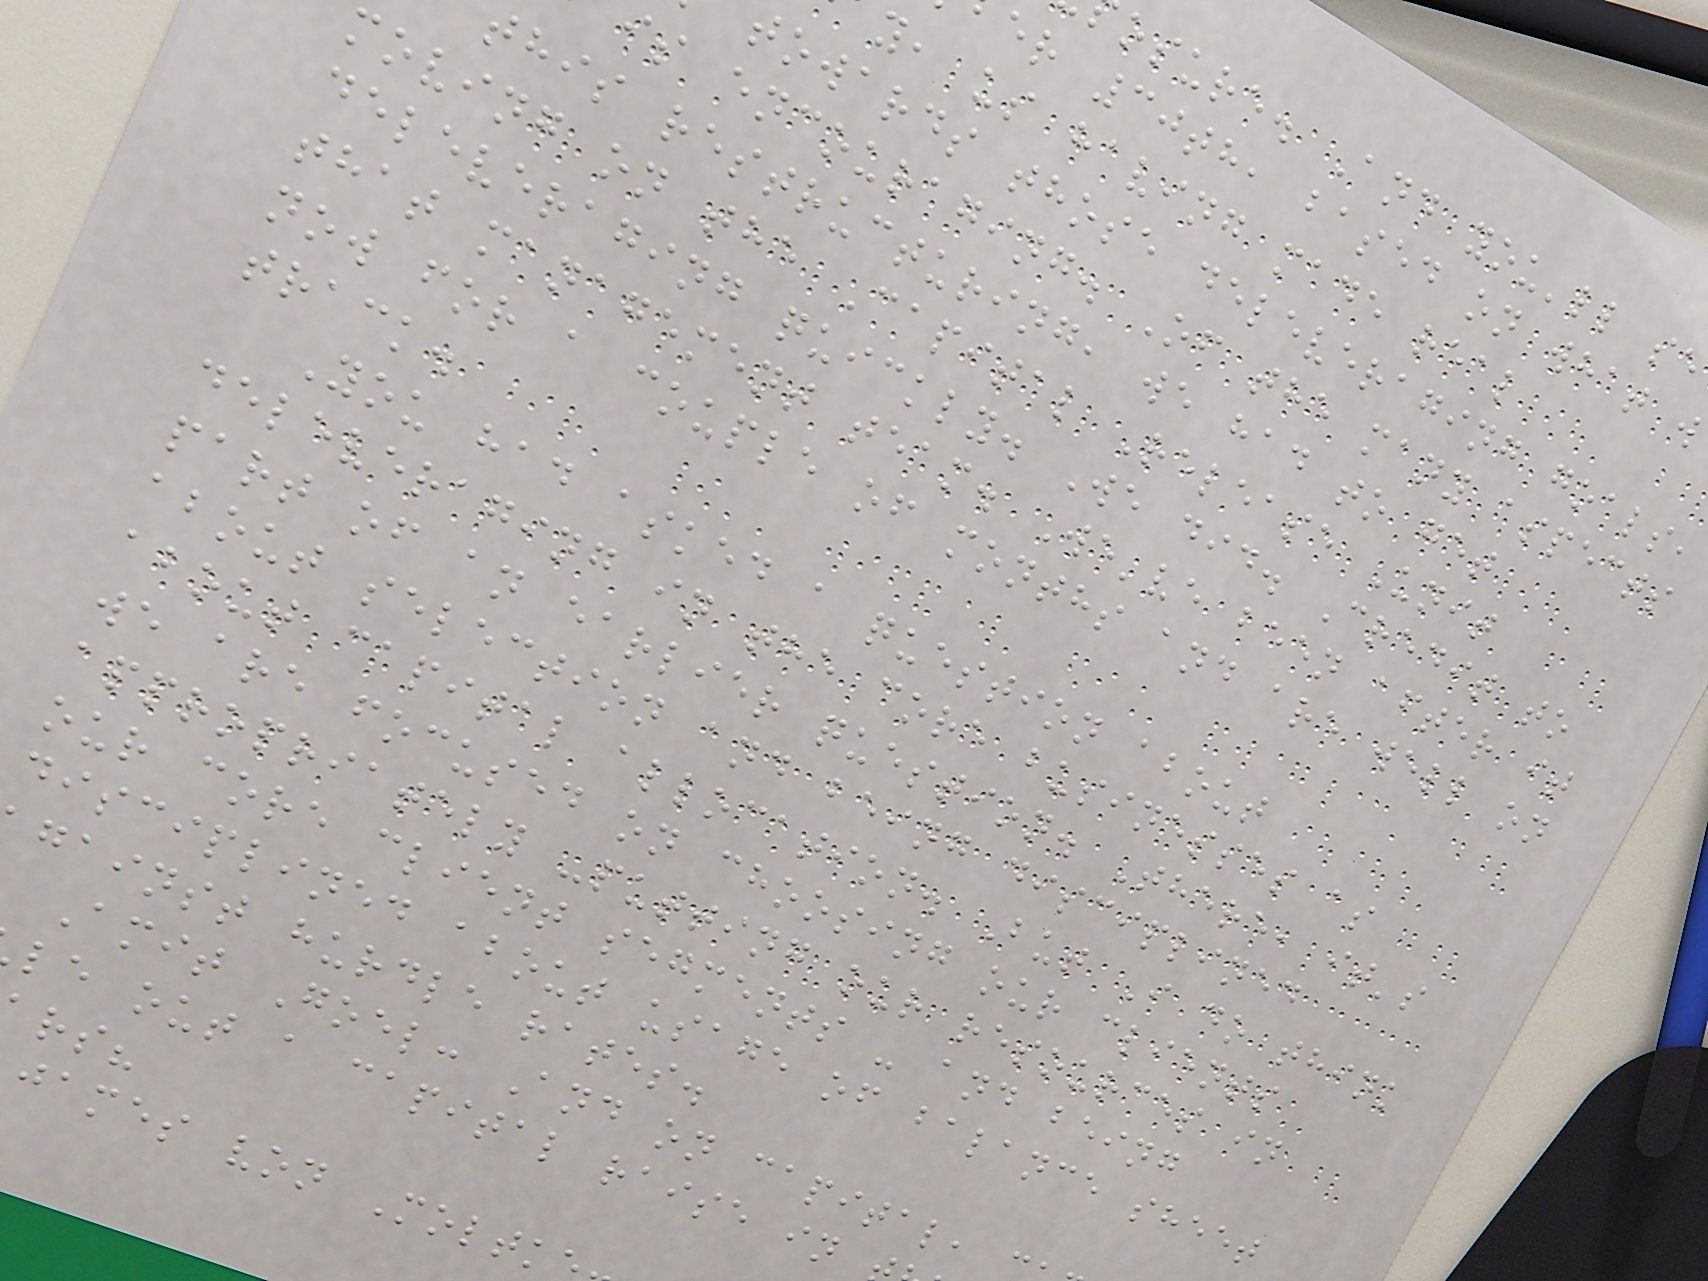osure. And you'll se
er 30th, based on what w
y, us having made real
towards those deleveraging goals,
is encouraging. Of the many aspects
this restructuring, we had to get
moving on the Capital Release Unit
deleveraging quickly. We did. Credit to
that management team. We've been after it
now for a couple of months and are well on
track.
You had asked a question about
deleveraging in the core businesses as
part of an earlier question. There, it's
about selection and being disciplined
about capital allocation. But I do think
we are focused on choosing our clients
appropriately -putting our resources in
our core client segments - and being
disciplined about usage of balance sheet
gainst hurdle rates.
Amit Goel: And on capital,
le out a capital raise in
james von Moltk
